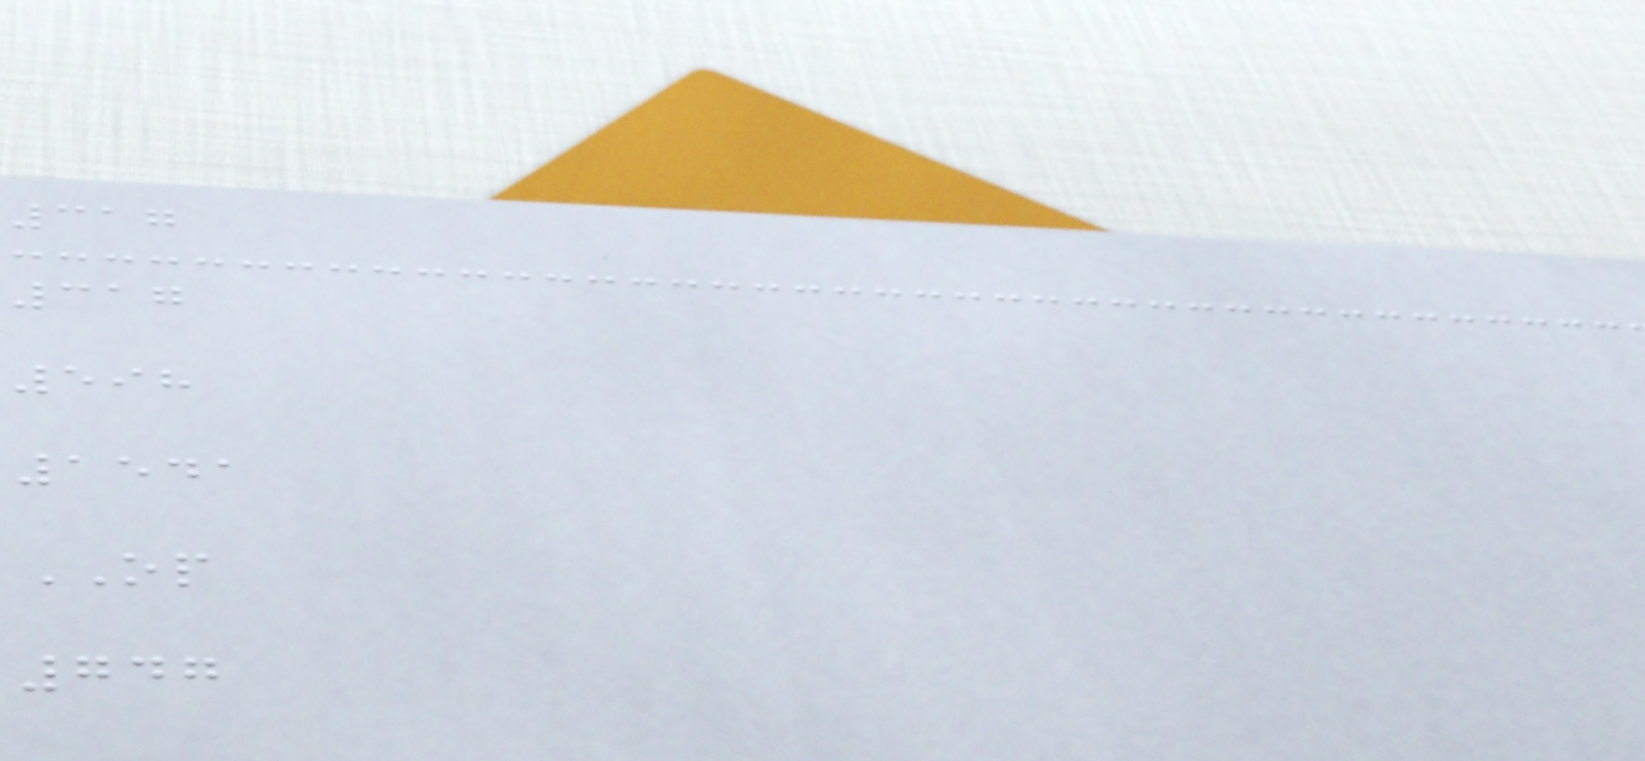317
317
598
1541
OP
747
